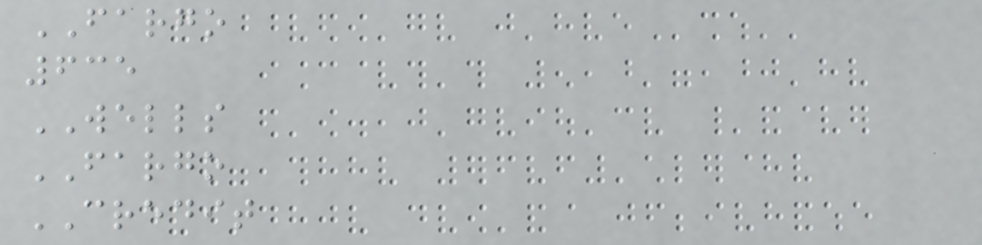FARGO
635
WELLS
FARGO
CREDIT
